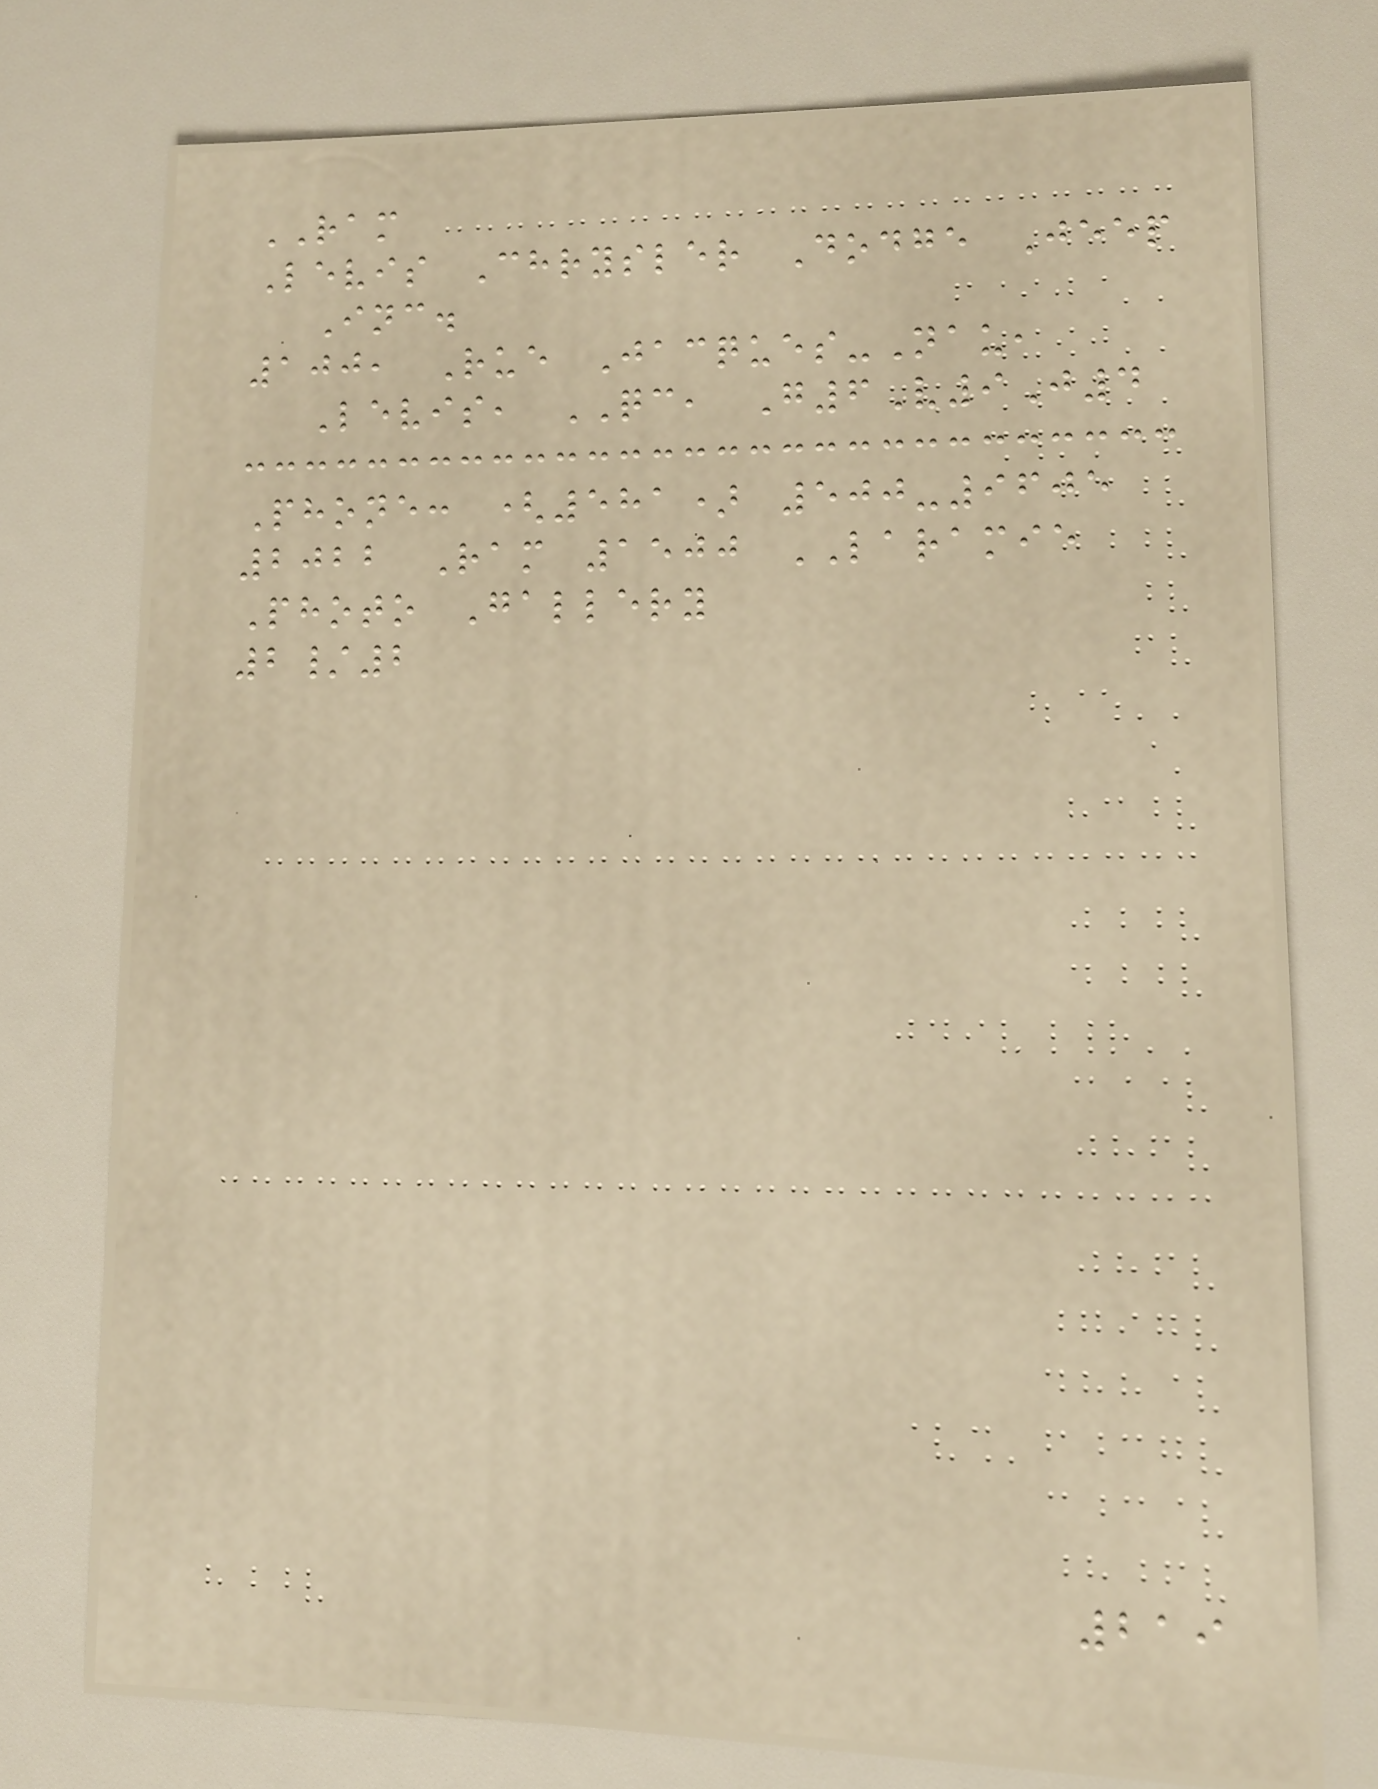RAM
Levis Chrysler Dodge Jeep
Inc.
100, Rue Jacques-Nau,
Levis, QC, G6V9J4
Phone: (581) 500-9605
2022 Ram 1500 LARAMIE
Photo Gallery
2/2
219
